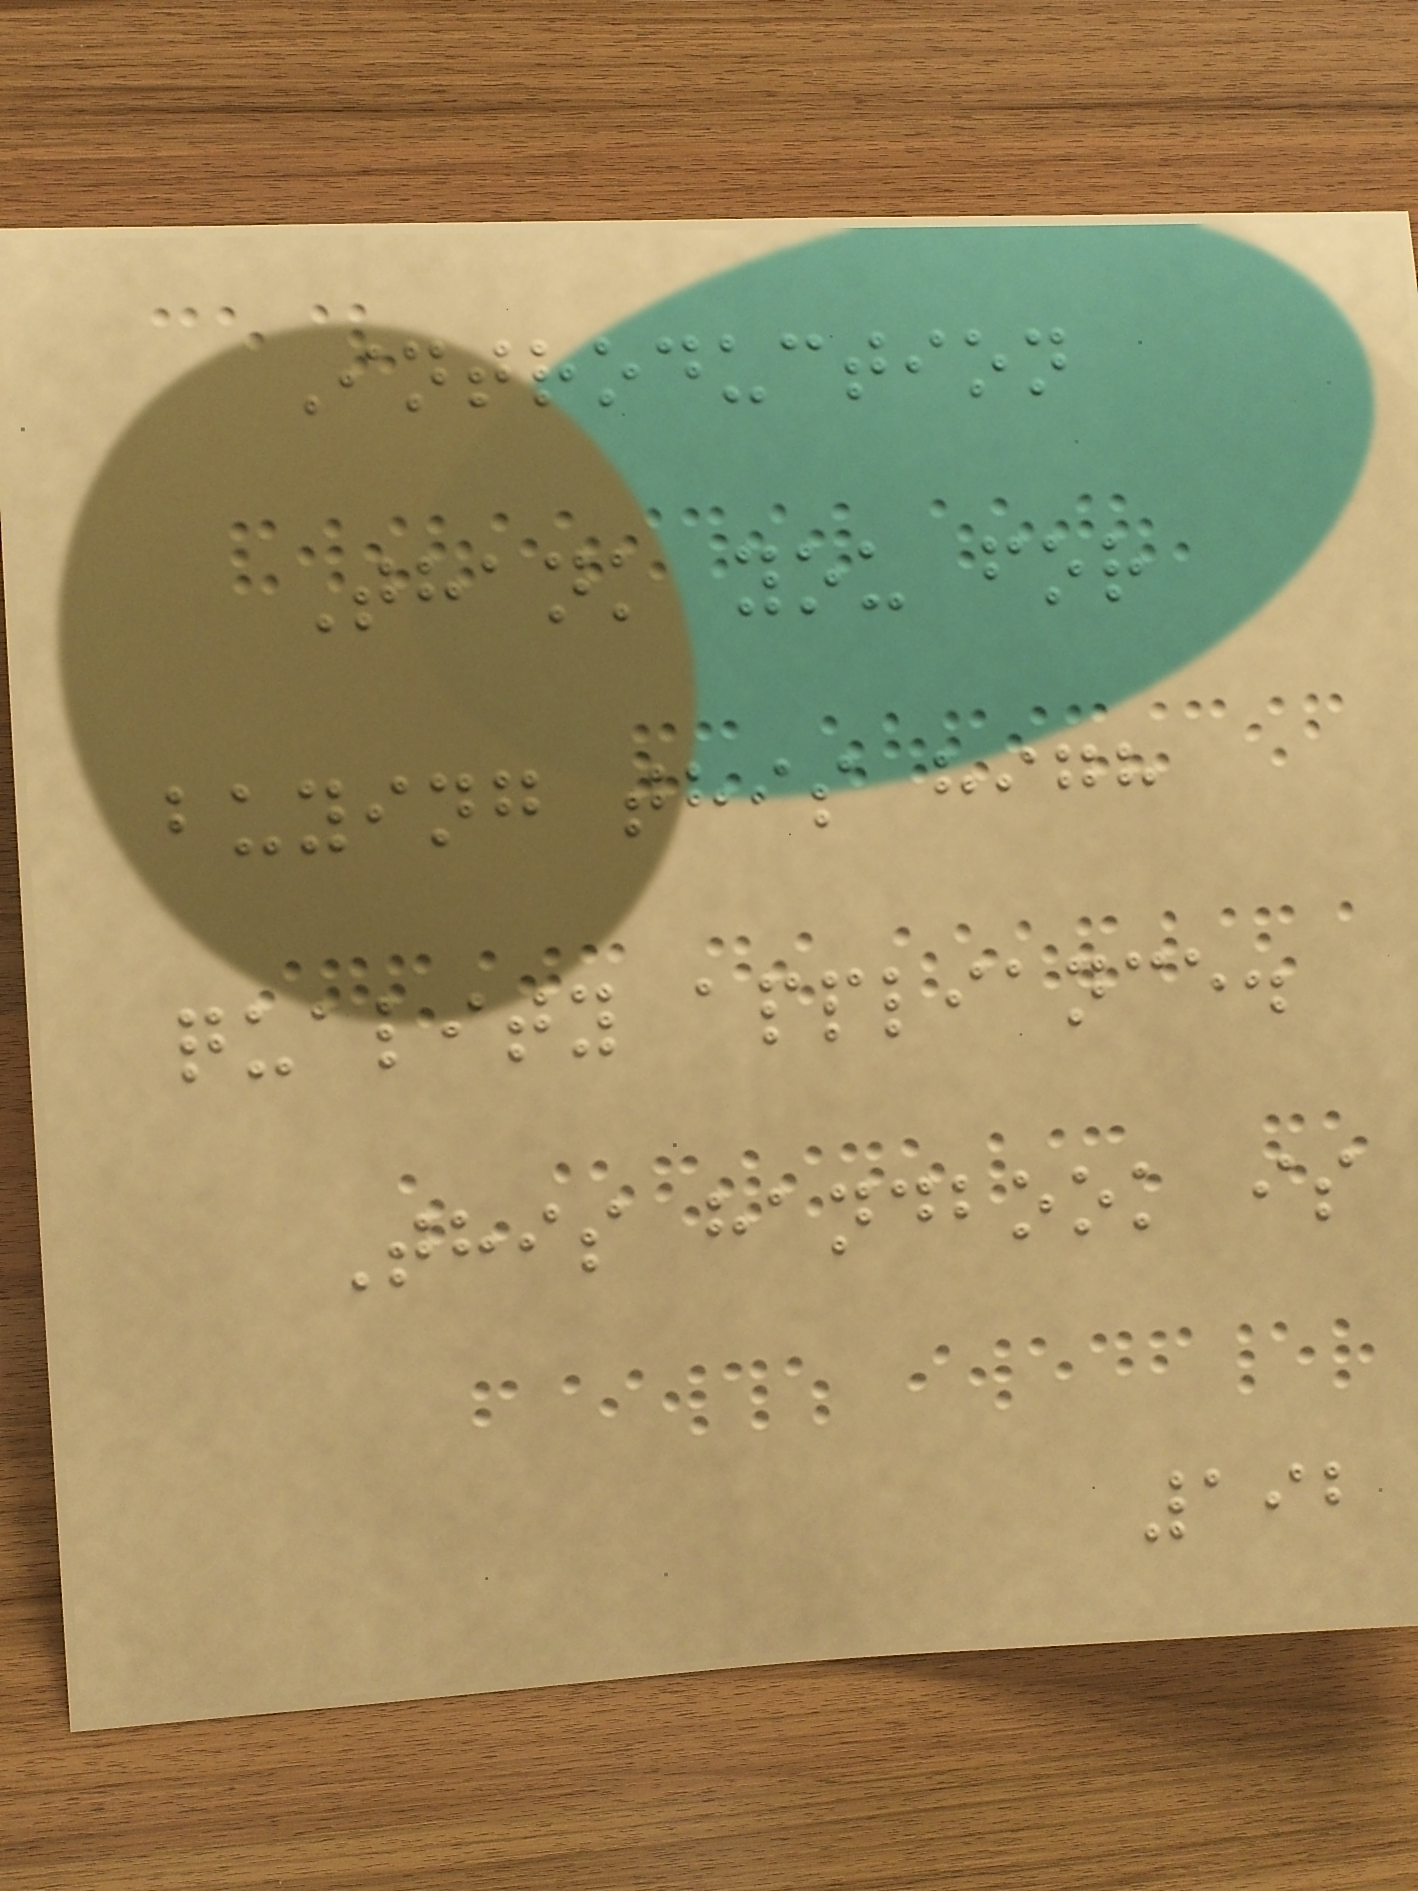Introduction
Thank you for
buying this high
quality appliance.
This handbook is
192
